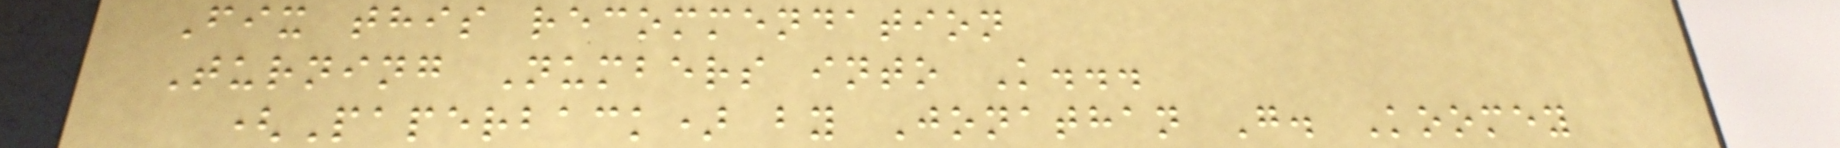Fix this recommendation
Turning Numbers into K...
(Paperback) by Jonathan G. Koomey
